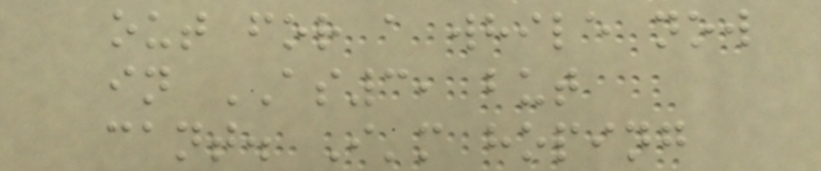out for a while now
in AS3, but
cant. I'm hoping
